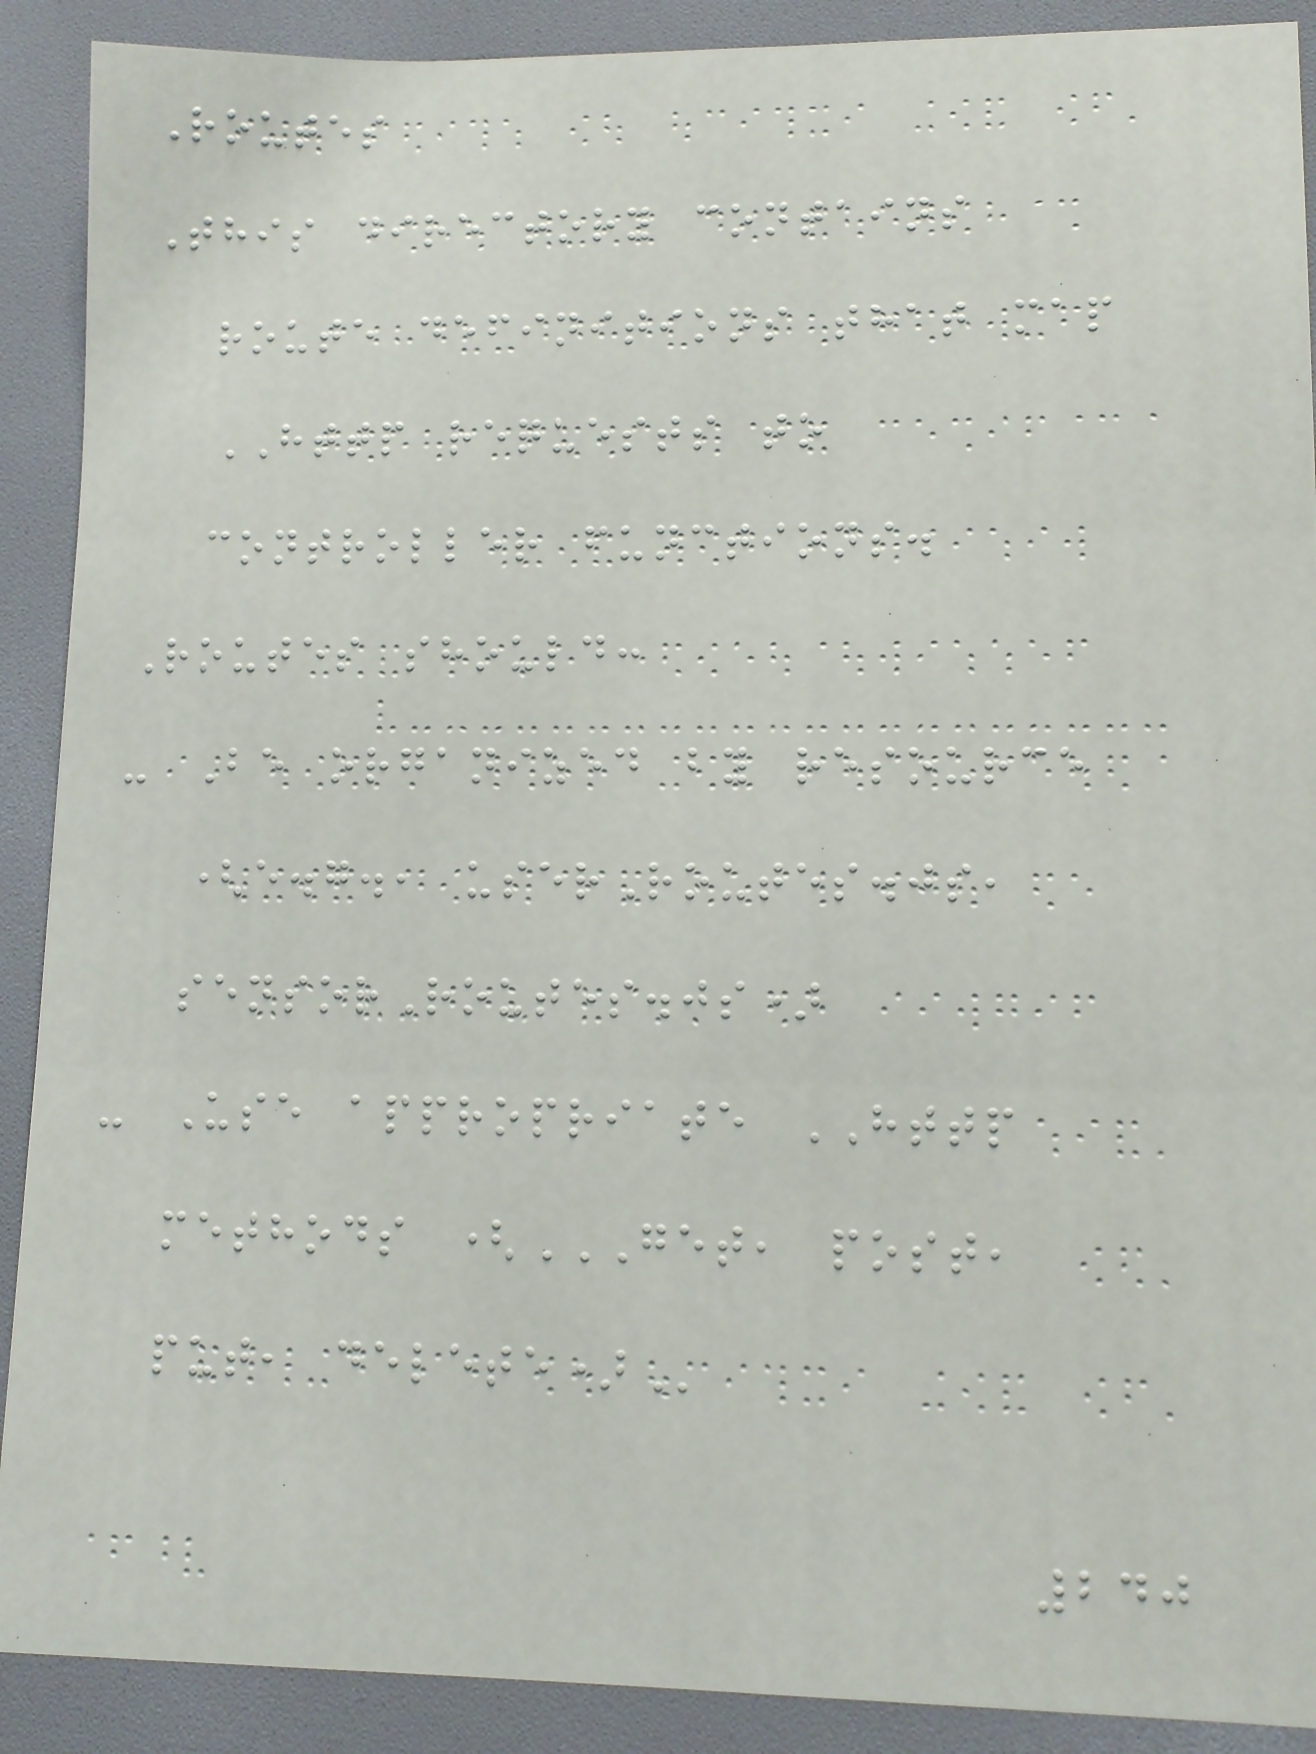Routes
This directory contains
route definitions that map
HTTP requests to
controller functions.
Routes should:
- Be organized by resource
(e.g., userRoutes.js,
sensorRoutes.js)
- Use appropriate HTTP
methods (GET, POST,
PUT, DELETE)
240
